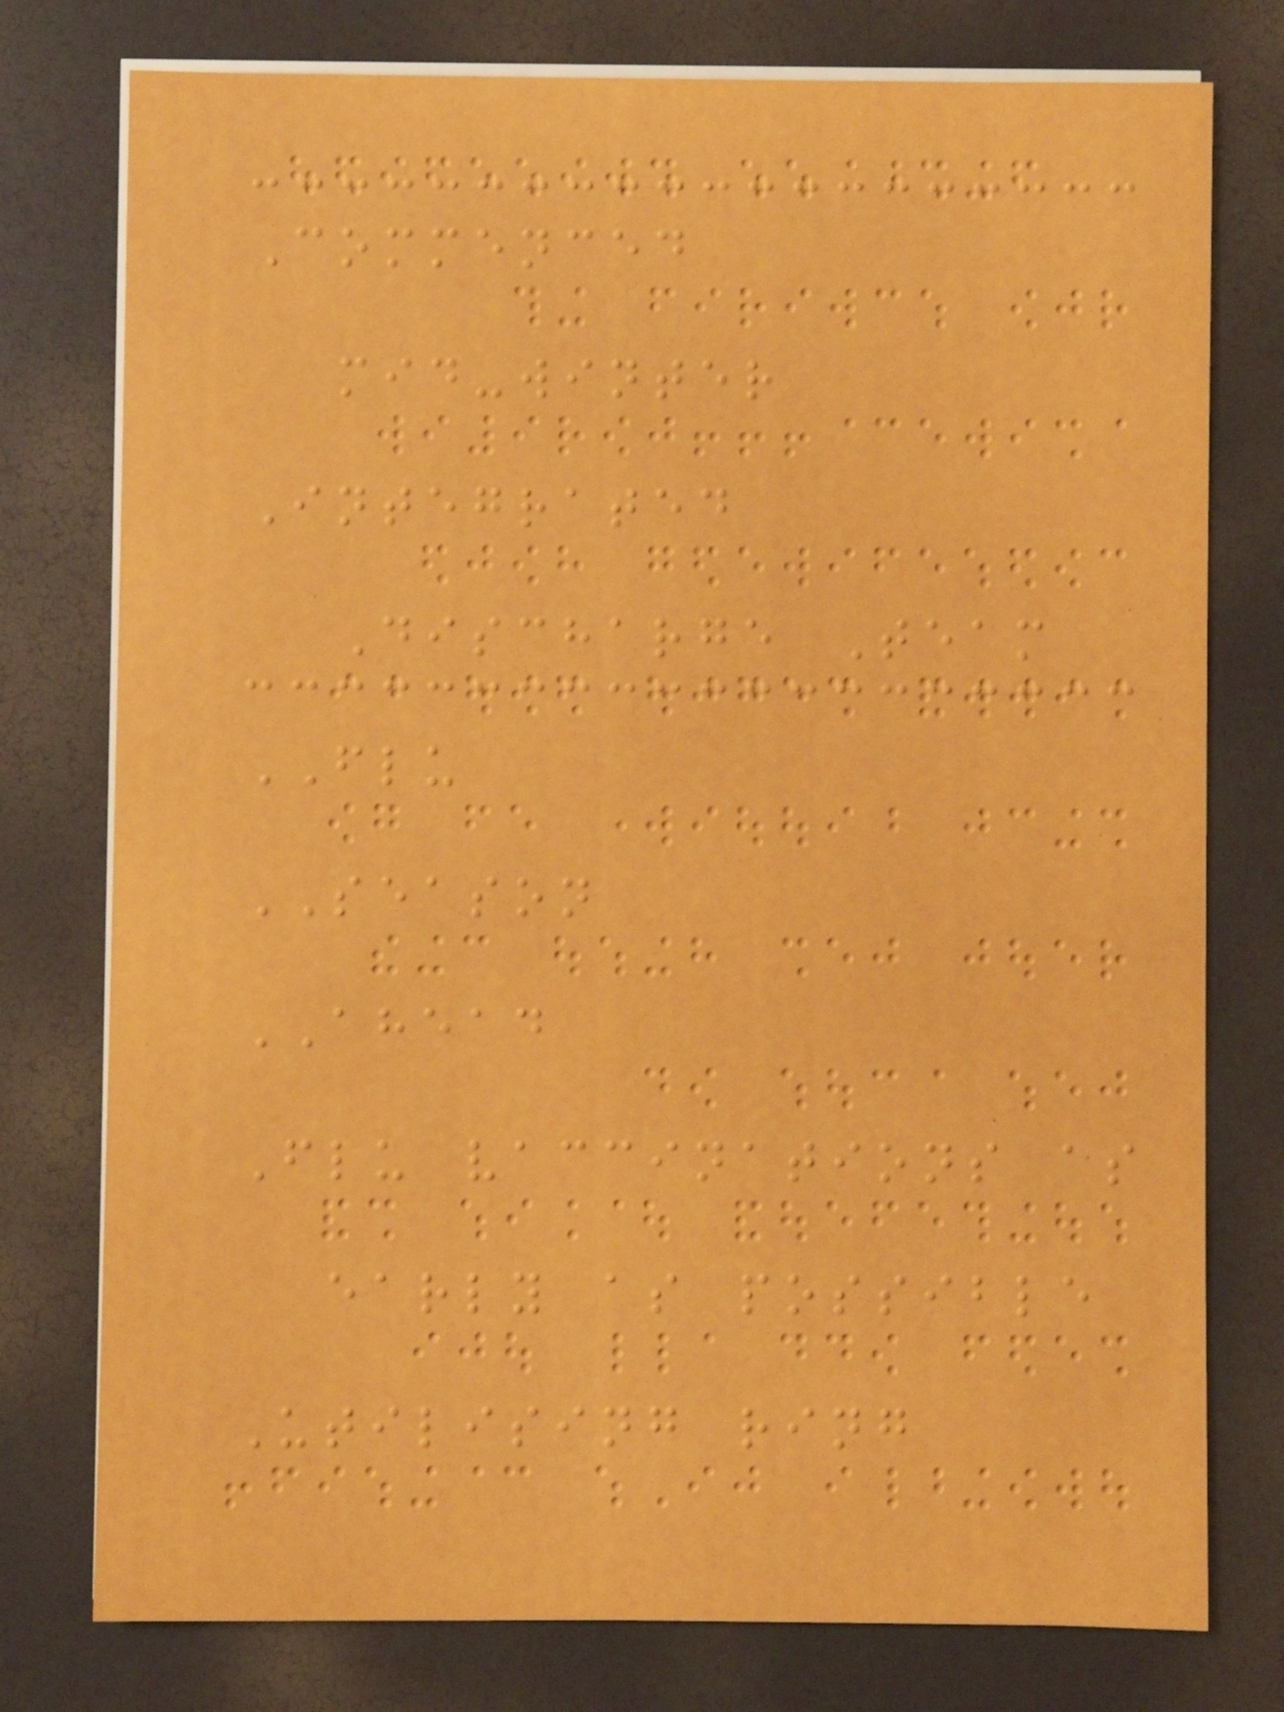Commenced
mid-winter
Integrated
Discharge Team
FLU
SEASON
AHEAD
Flu vaccinations as
early as possible
Utilising ring
